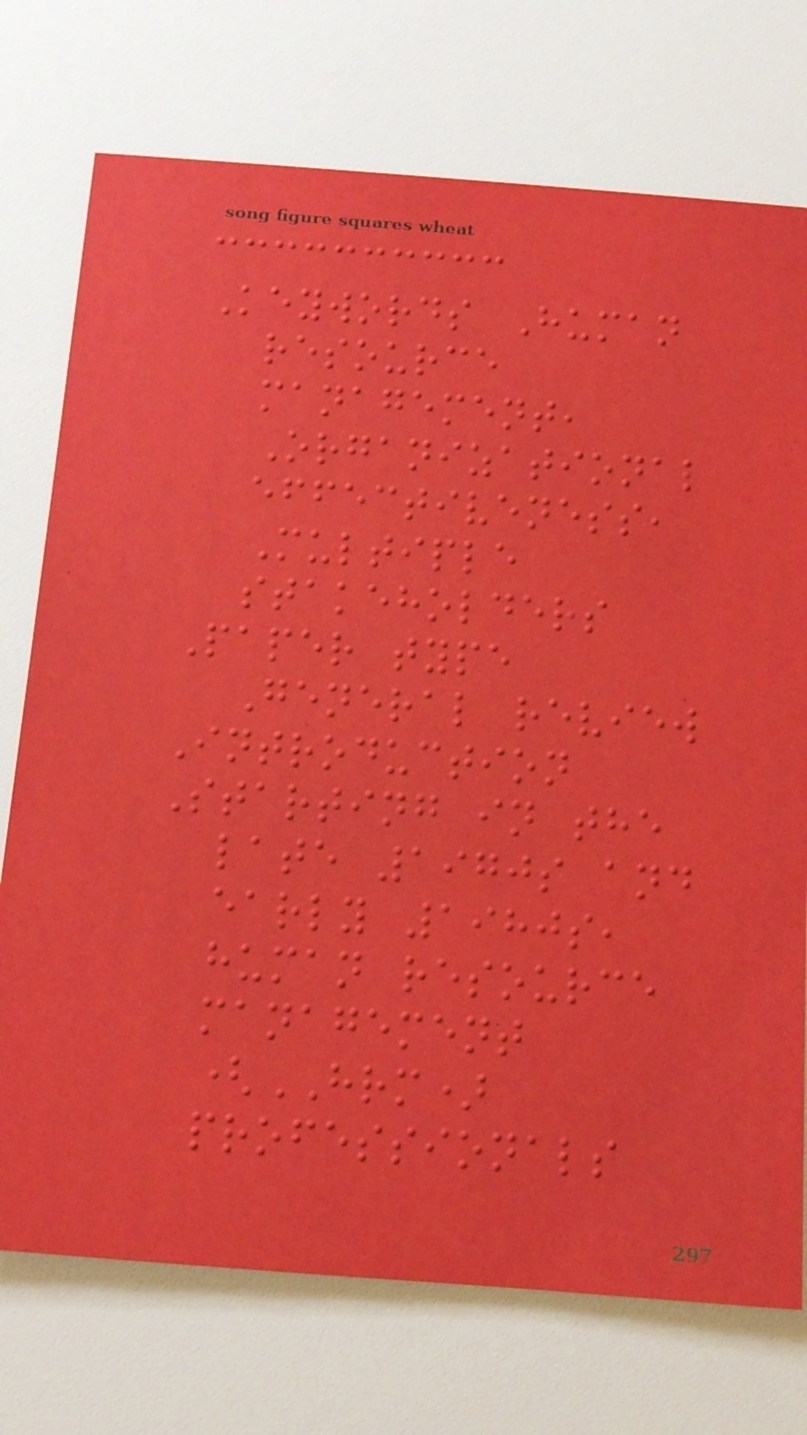Keywords Human
resource
management,
Organizational
effectiveness,
Multiple
stakeholders
Paper type
General review
Introduction
Starting in the
late 1970s and
early 1980s,
human resource
management
(HRM)
professionals
